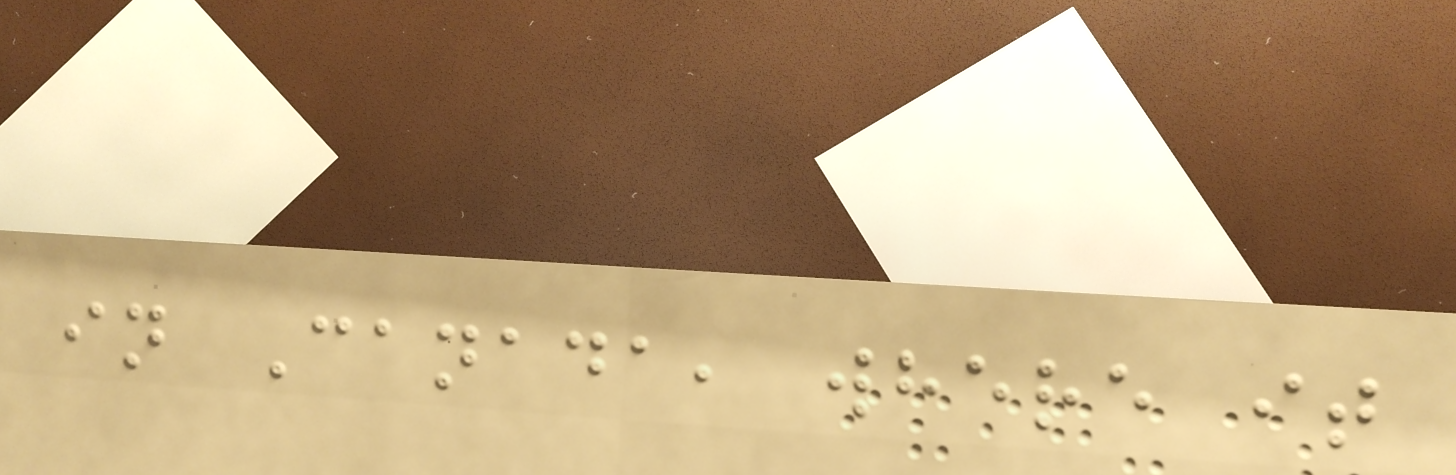in Canada, where it
